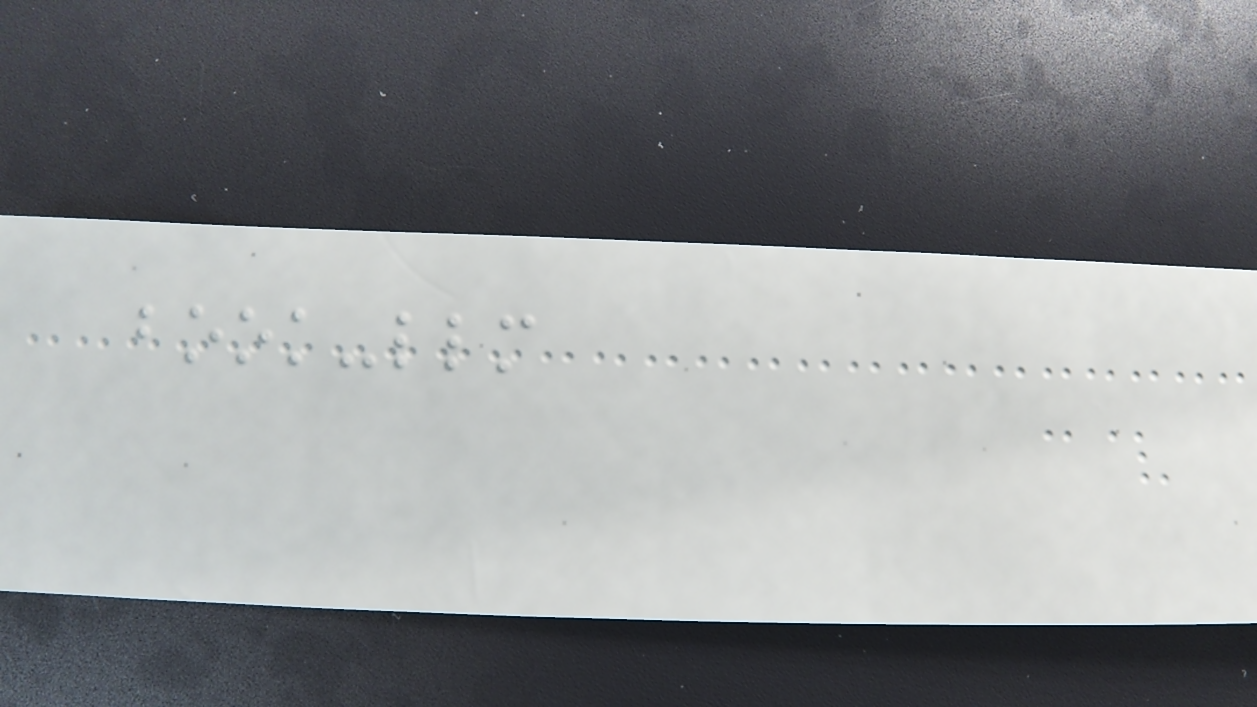book-llm
